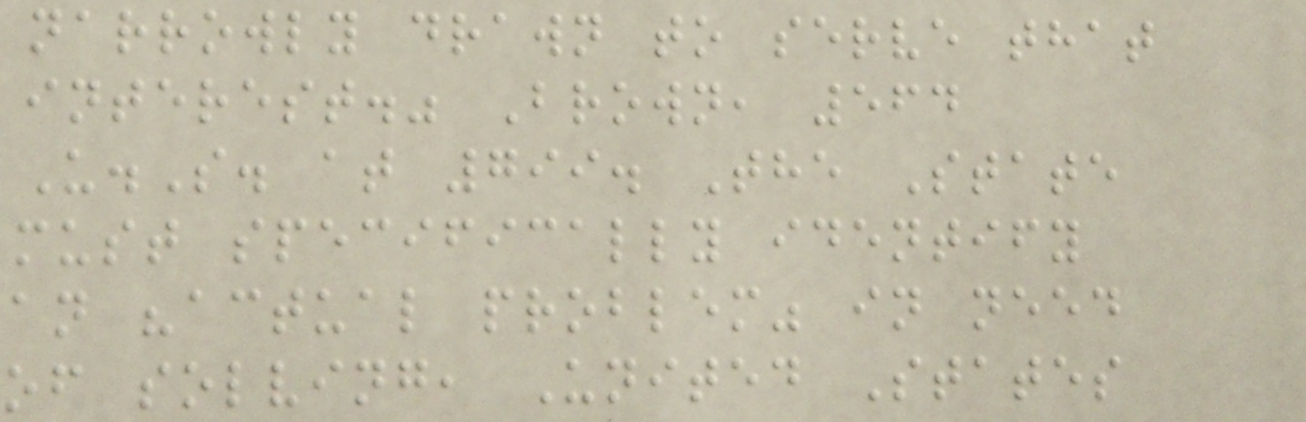narrowly drawn to serve that
interest." Brown, 564
U.S. at 799. The State
must specifically identify
an "actual problem" in need
of solving, United States
